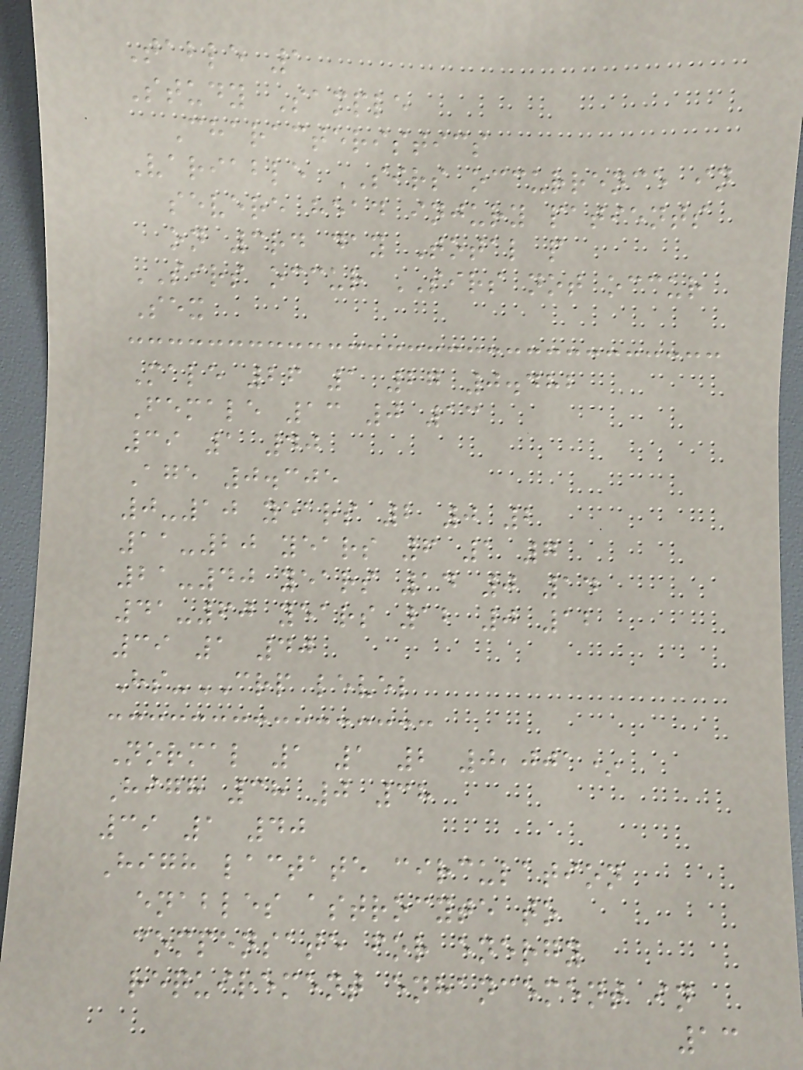Table 1
Study Sample
Characteristics
Variable SIRS occurrence in
severe head injury patients
on 3rd day Total p
SIRS occur SIRS not occur
Sex
Male 26 1 27 0.482
Female 13 0 13
39 1 40
Age 0.305
0-10 years 2 0 2
11-20 years 6 1 7
21-40 years 14 0 14
41-60 years 12 0 12
39 1 40
Hs-CRP level
Normal 1 1 2 0,001*
High 38 0 38
39 1 40
High lactate circulation
enables astrocyte to
compensate for energy
requirement enhancement in
13
